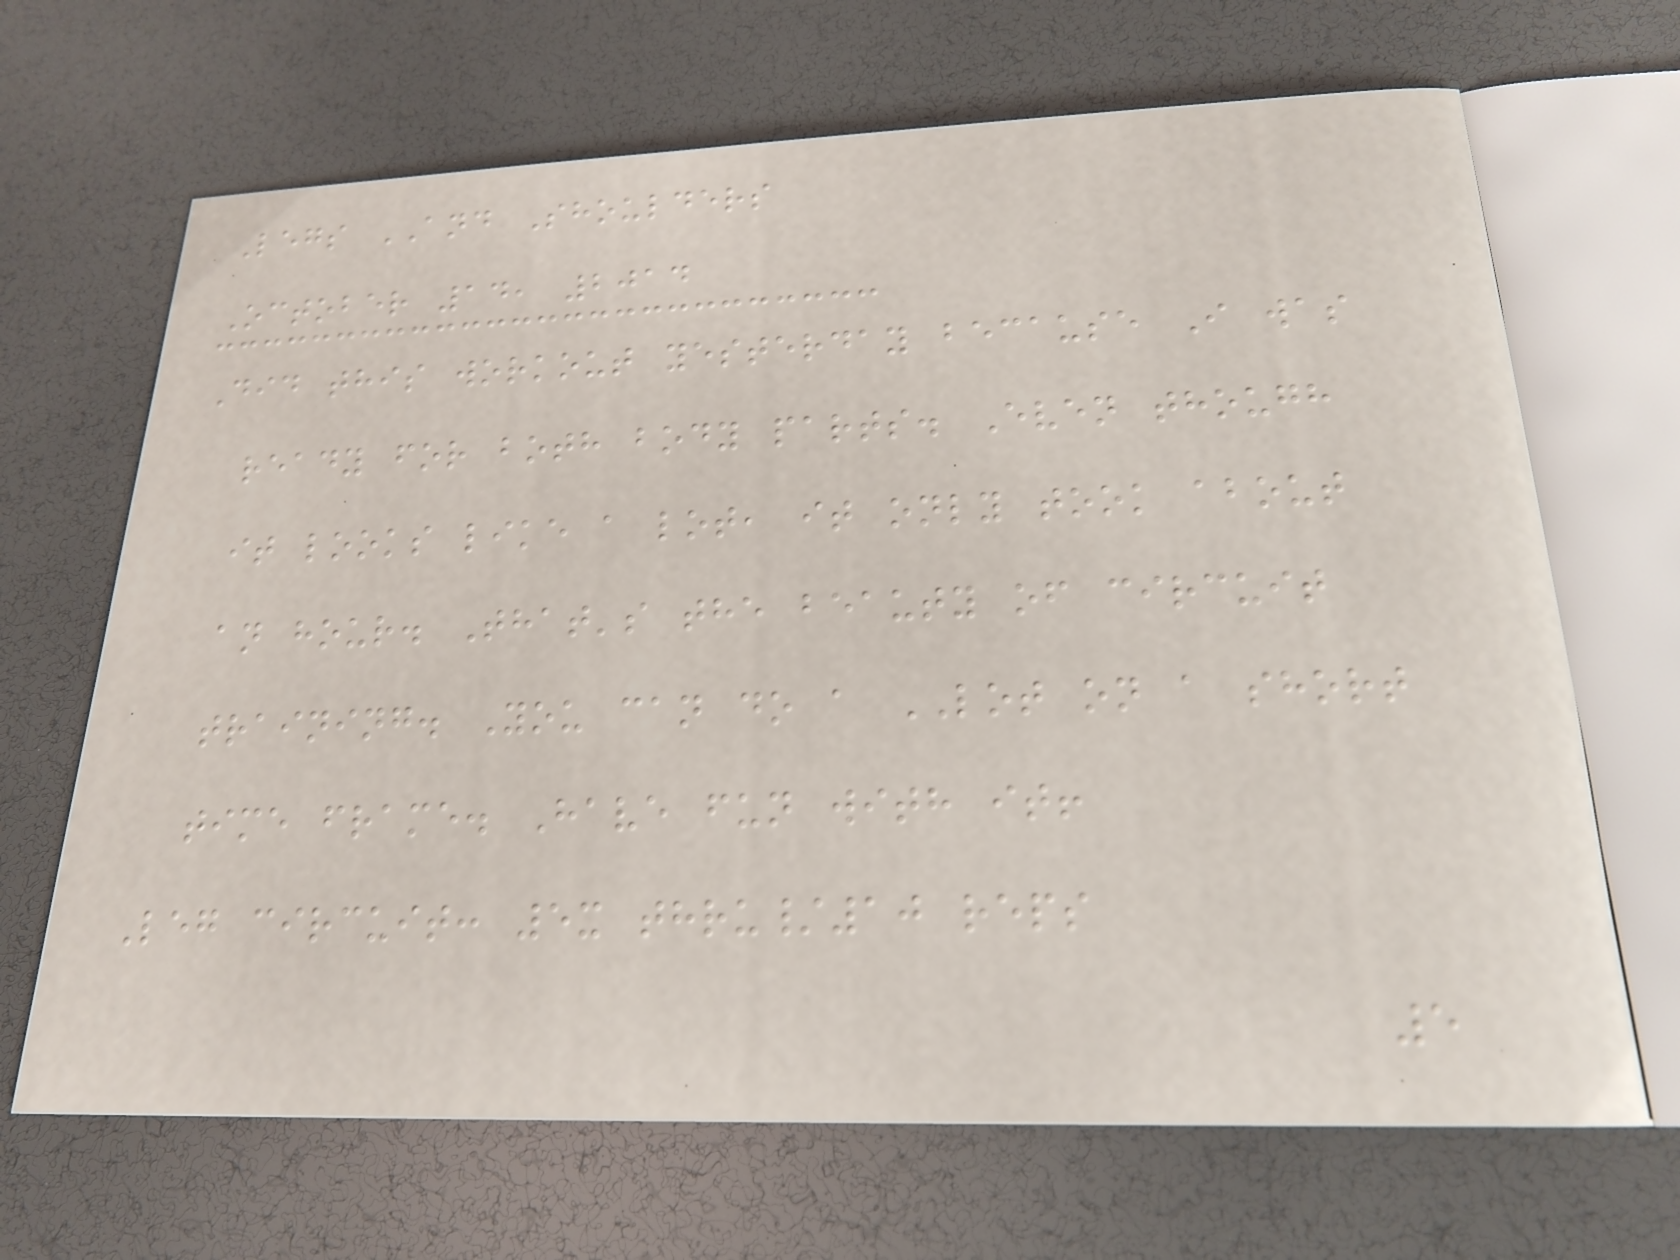Legs AND Shoulders
October 14, 2014
Did this workout yesterday because I was
ready for both body parts. Even though
it looks like a lot, it only took about
an hour. That's the beauty of circuit
training. You can do a LOT on a short
time frame. Have fun with it!
Leg circuit: 5x thru/10 reps
5
